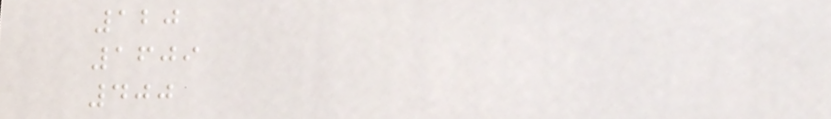120
1609
400
